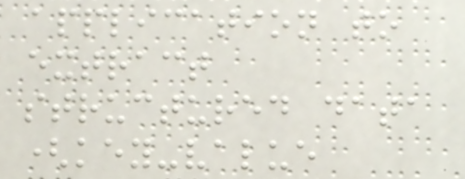application to
extract
structured data
(key-value
